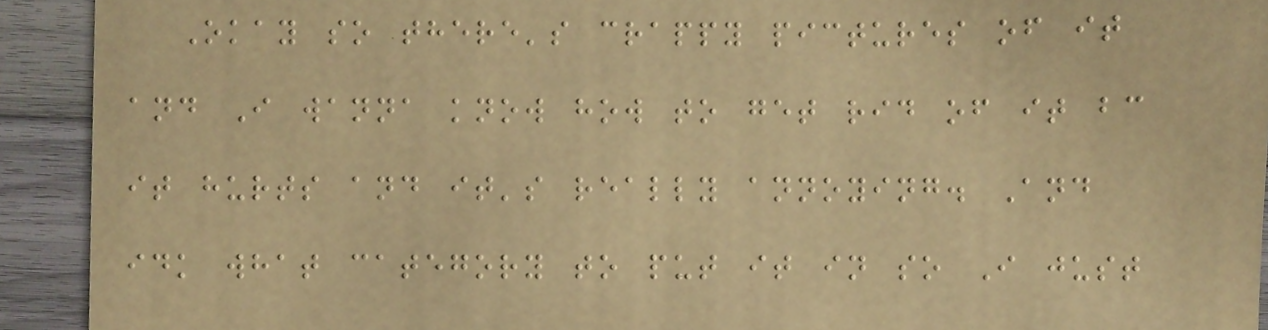Okay so there's crappy pictures of it
and I wanna know how to get rid of it bc
it hurts and it's really annoying. And
idk what category to put it in so I just
